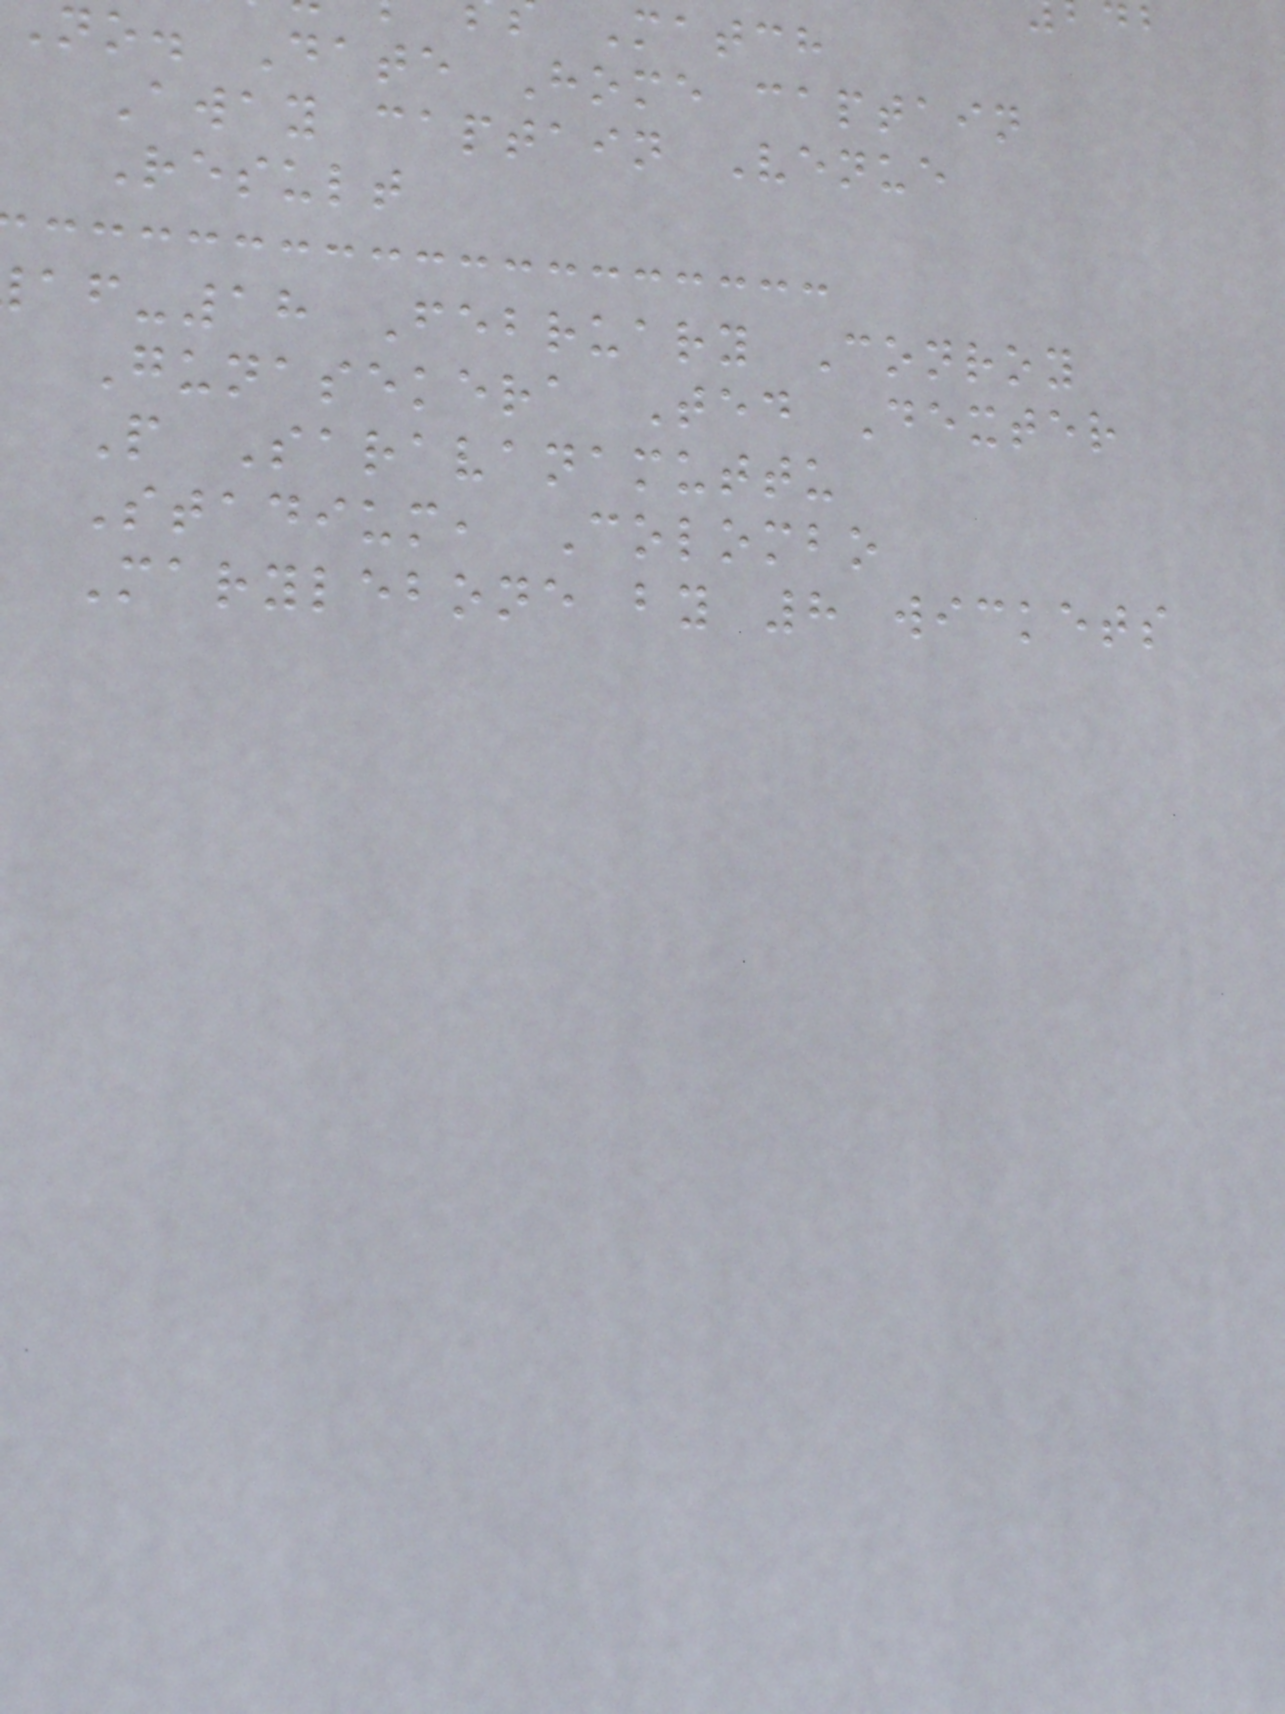Match
no. Date Home captain
Away captain Venue
Result
-18 February Conroy
Gunasekera Ted Dexter
P Saravanamuttu
Stadium, Colombo
Marylebone by 8 wickets
